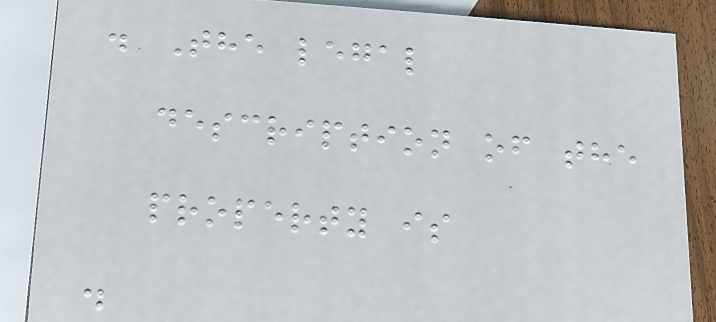. The legal
description of the
property is
.
